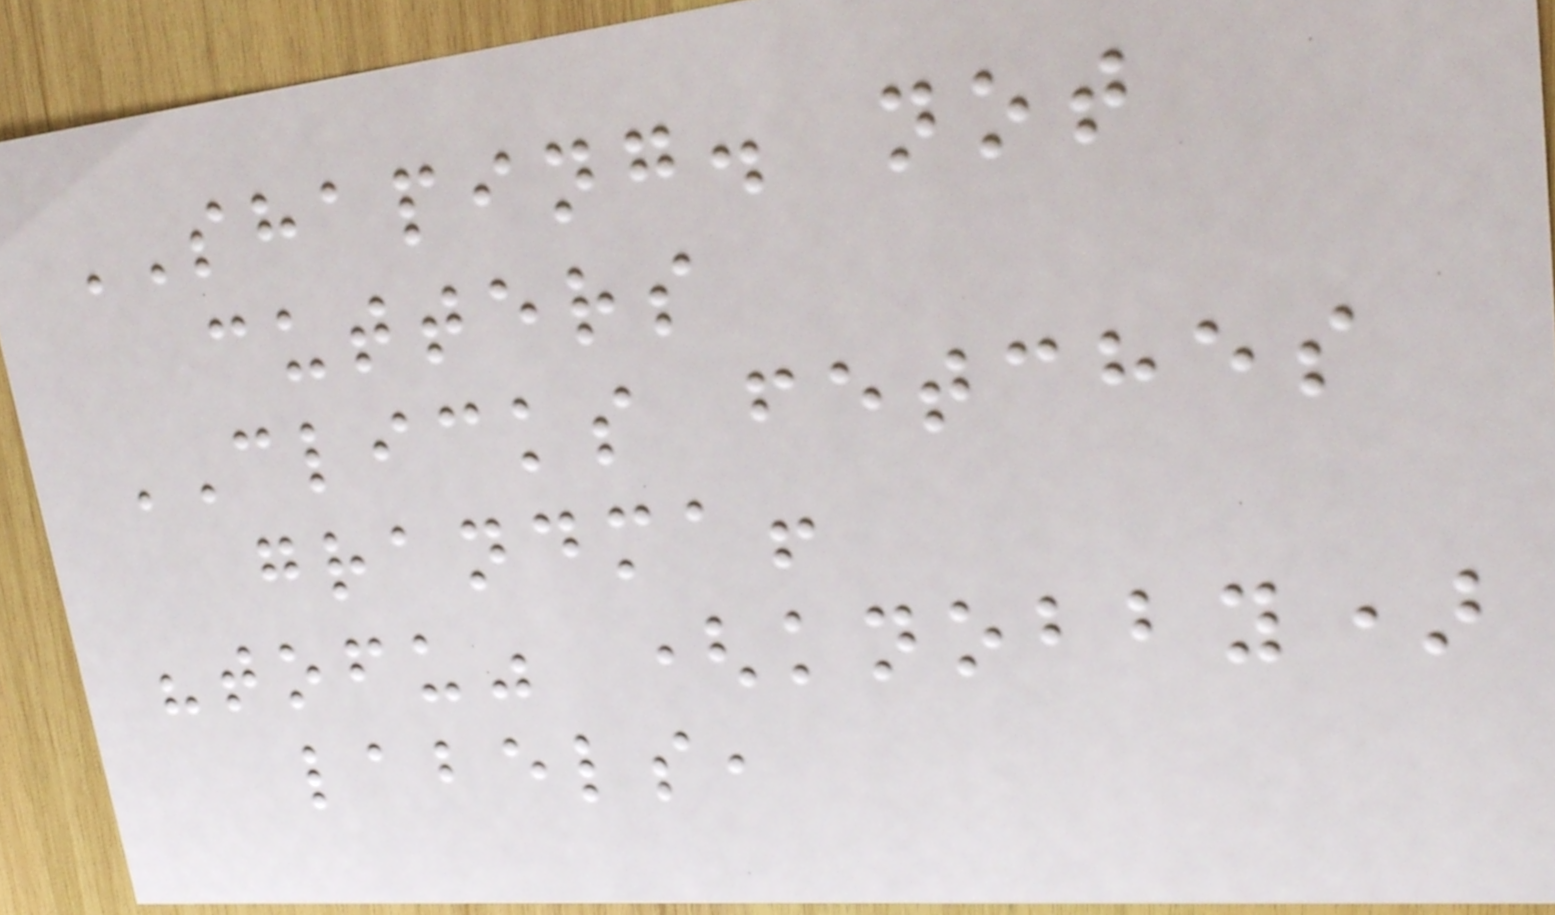SHAPING. not
cutters
CLICKS fetches
grandma!
"tofu" (knobby)
labels,
